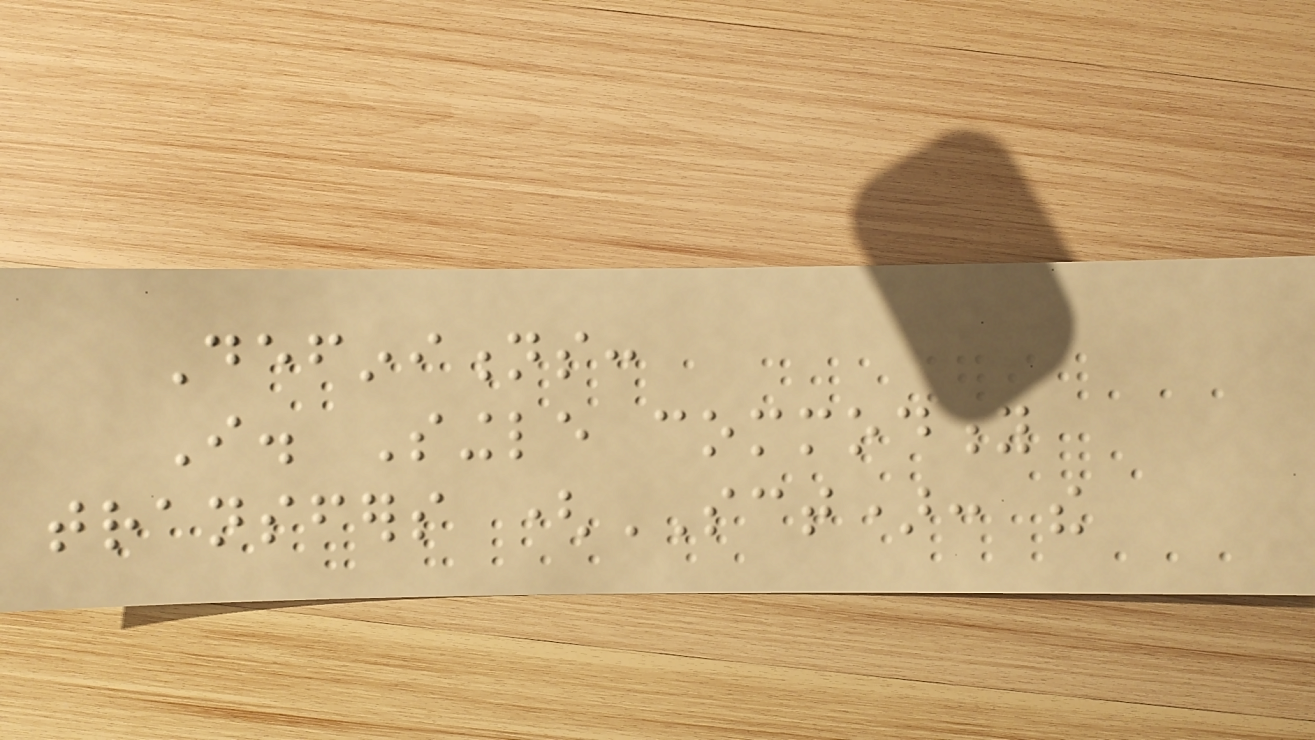Definitions:
I. Single commodity
transfers (SCT): the
